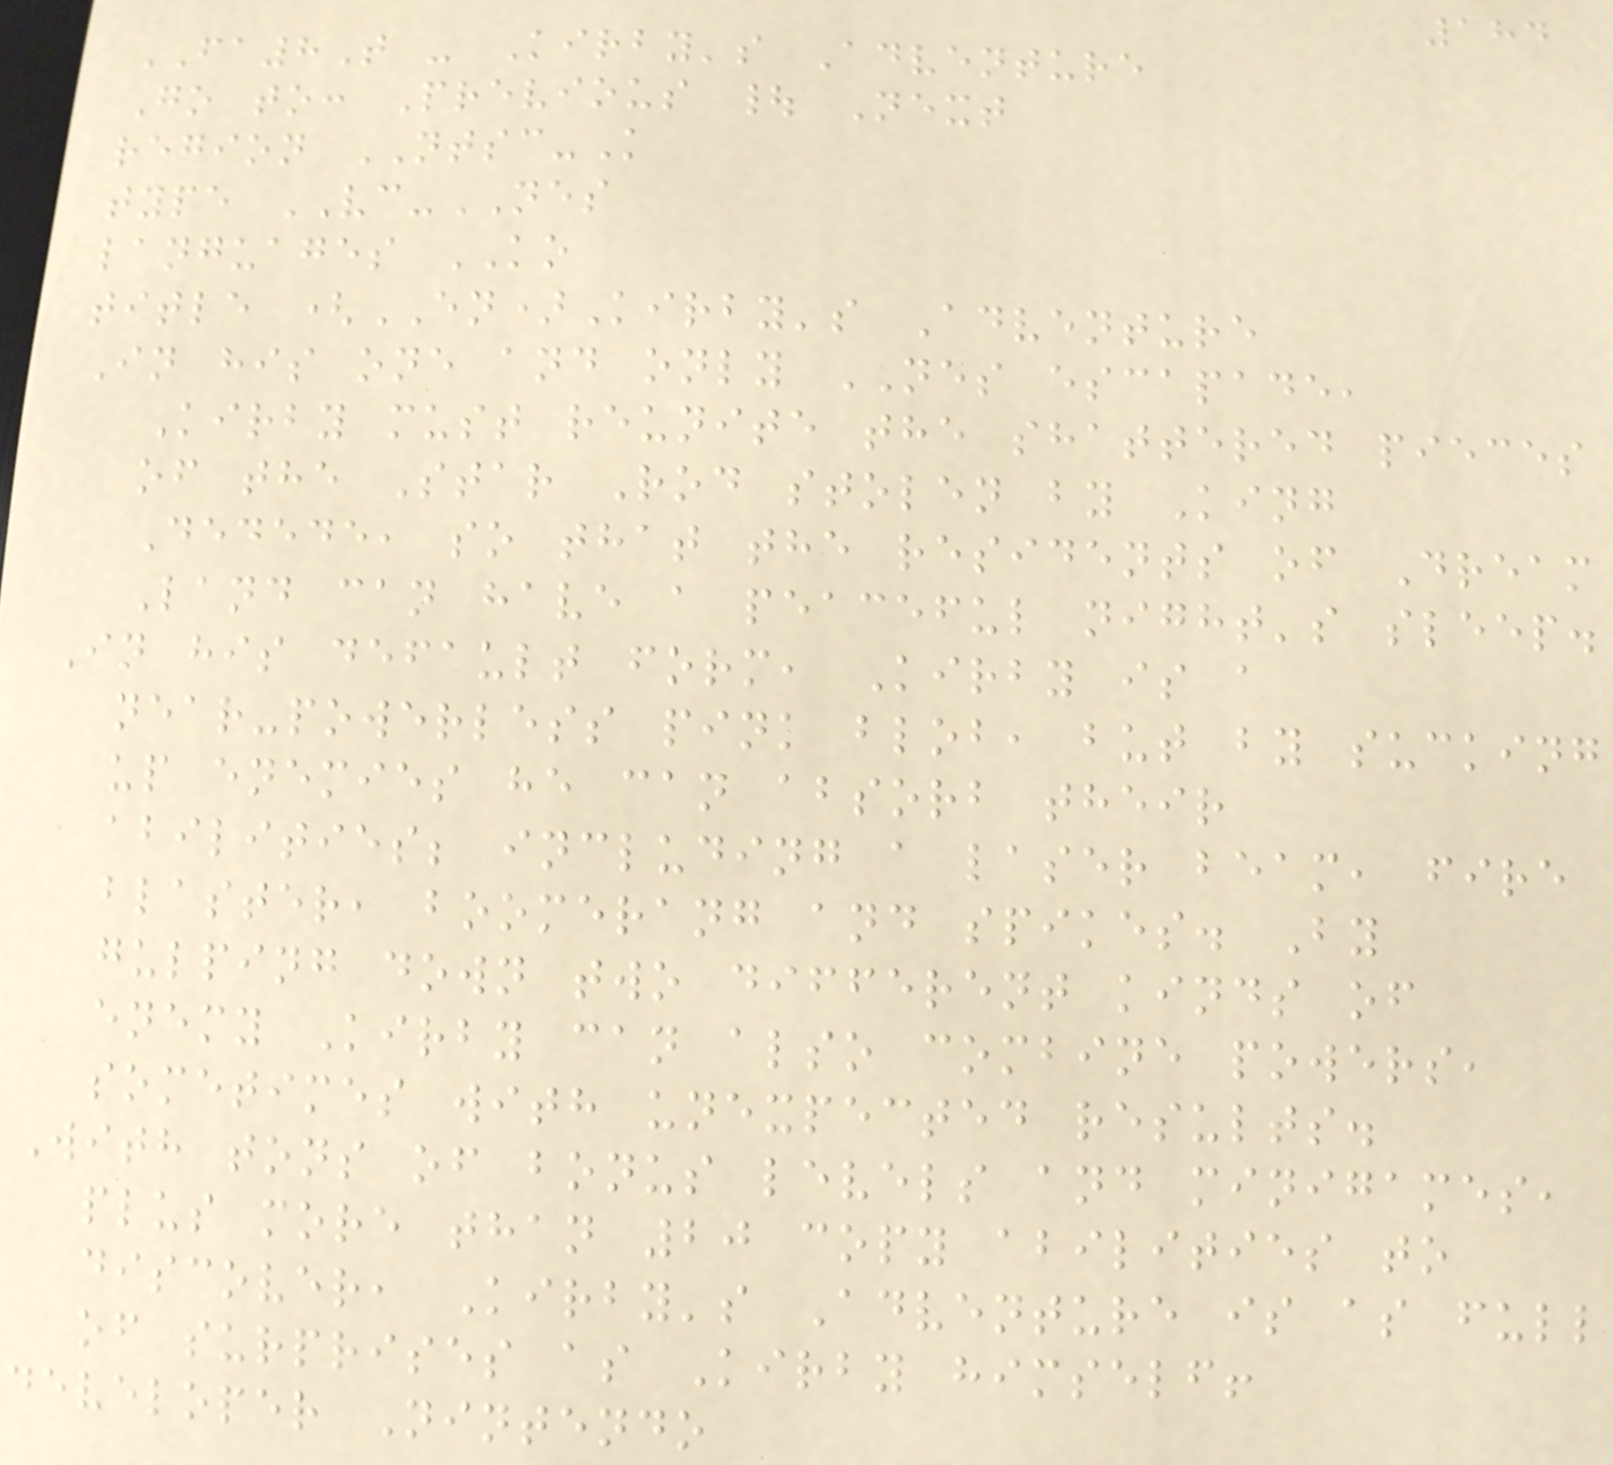184
FA8T - Kirby's Adventure
Go to: Previous | Next
region NTSC-K
type VC-NES
languages KO
title (EN)Kirby's Adventure
In his one and only NES escapade,
Kirby must reunite the shattered pieces
of the Star Rod stolen by King
Dedede, so that the residents of Dream
Land can have a peaceful night's sleep.
In his default form, Kirby is a
near-powerless pink blob, but by sucking
up enemies he can absorb their
abilities; including a laser beam, fire
blaster, boomerang and spikes. By
gulping down two different kinds of
enemy Kirby can also combine powers,
sometimes with unexpected results.
With tons of bonus levels and minigames,
plus more than 20 copy abilities to
discover, Kirby's Adventure is as full
of surprises as Kirby himself!
developer Nintendo
